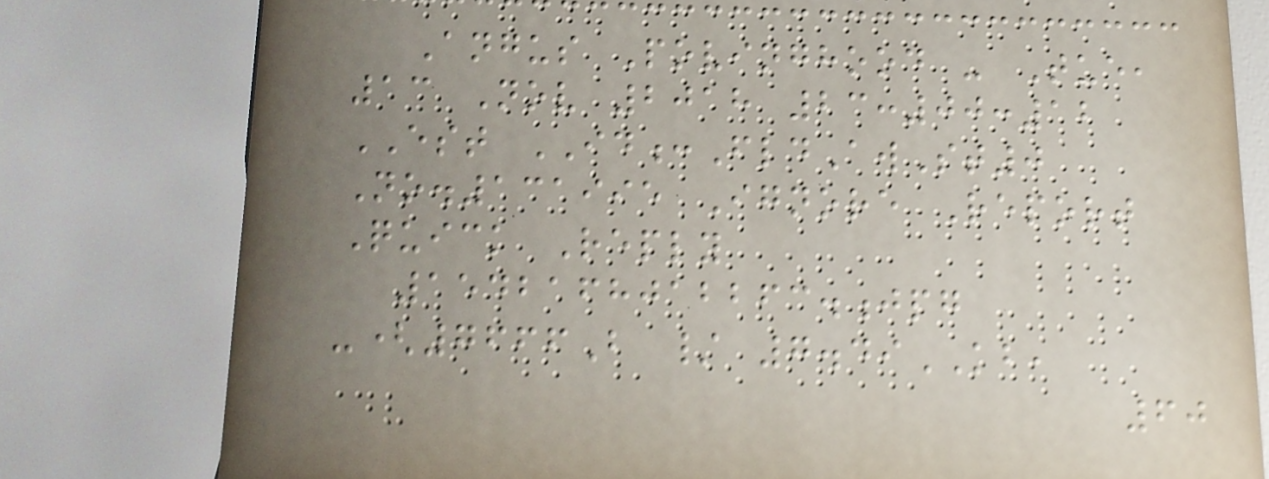Angus Povinghood - Tue,
13 Nov 2018 23:00:12
EST ID:FldAwSt0
No.131995 Ignore Report
Quick Reply
1542168012263.jpg
-(7666B / 7.49KB,
60
